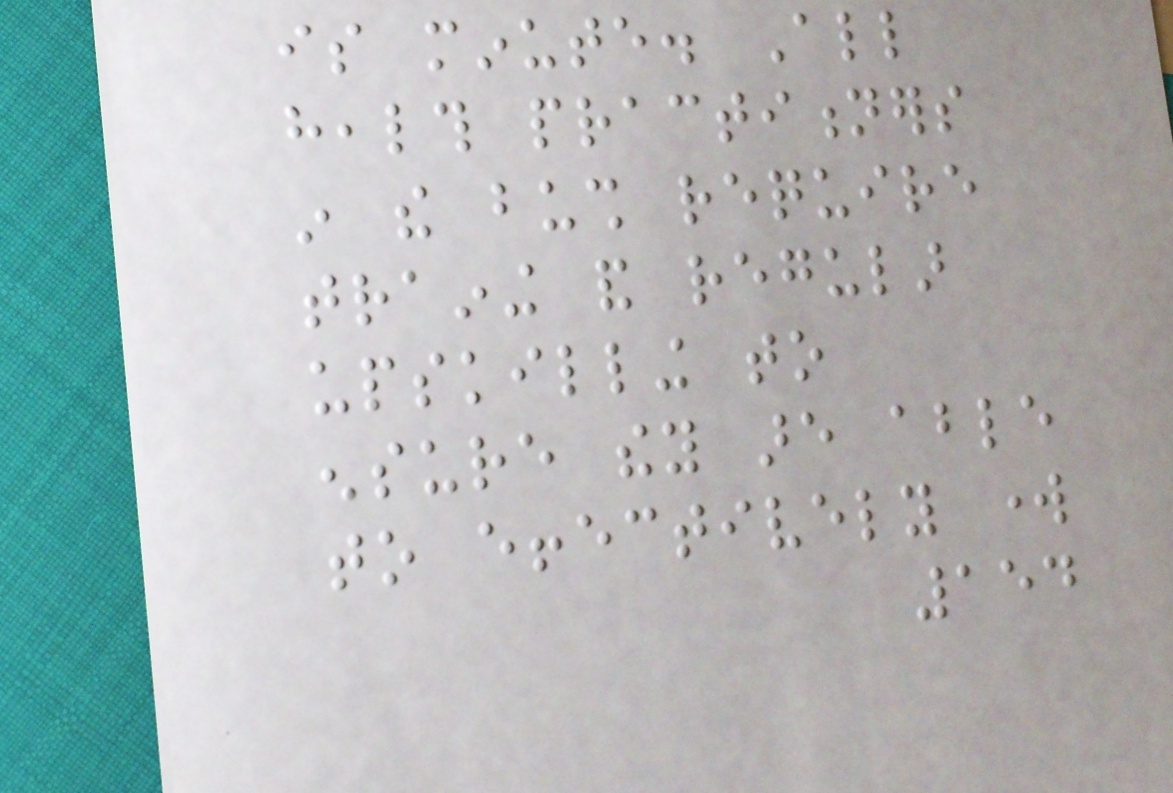is minute. All
health practitioners
in the bush require
training and regular
upskilling to
ensure they are able
to effectively work
154
